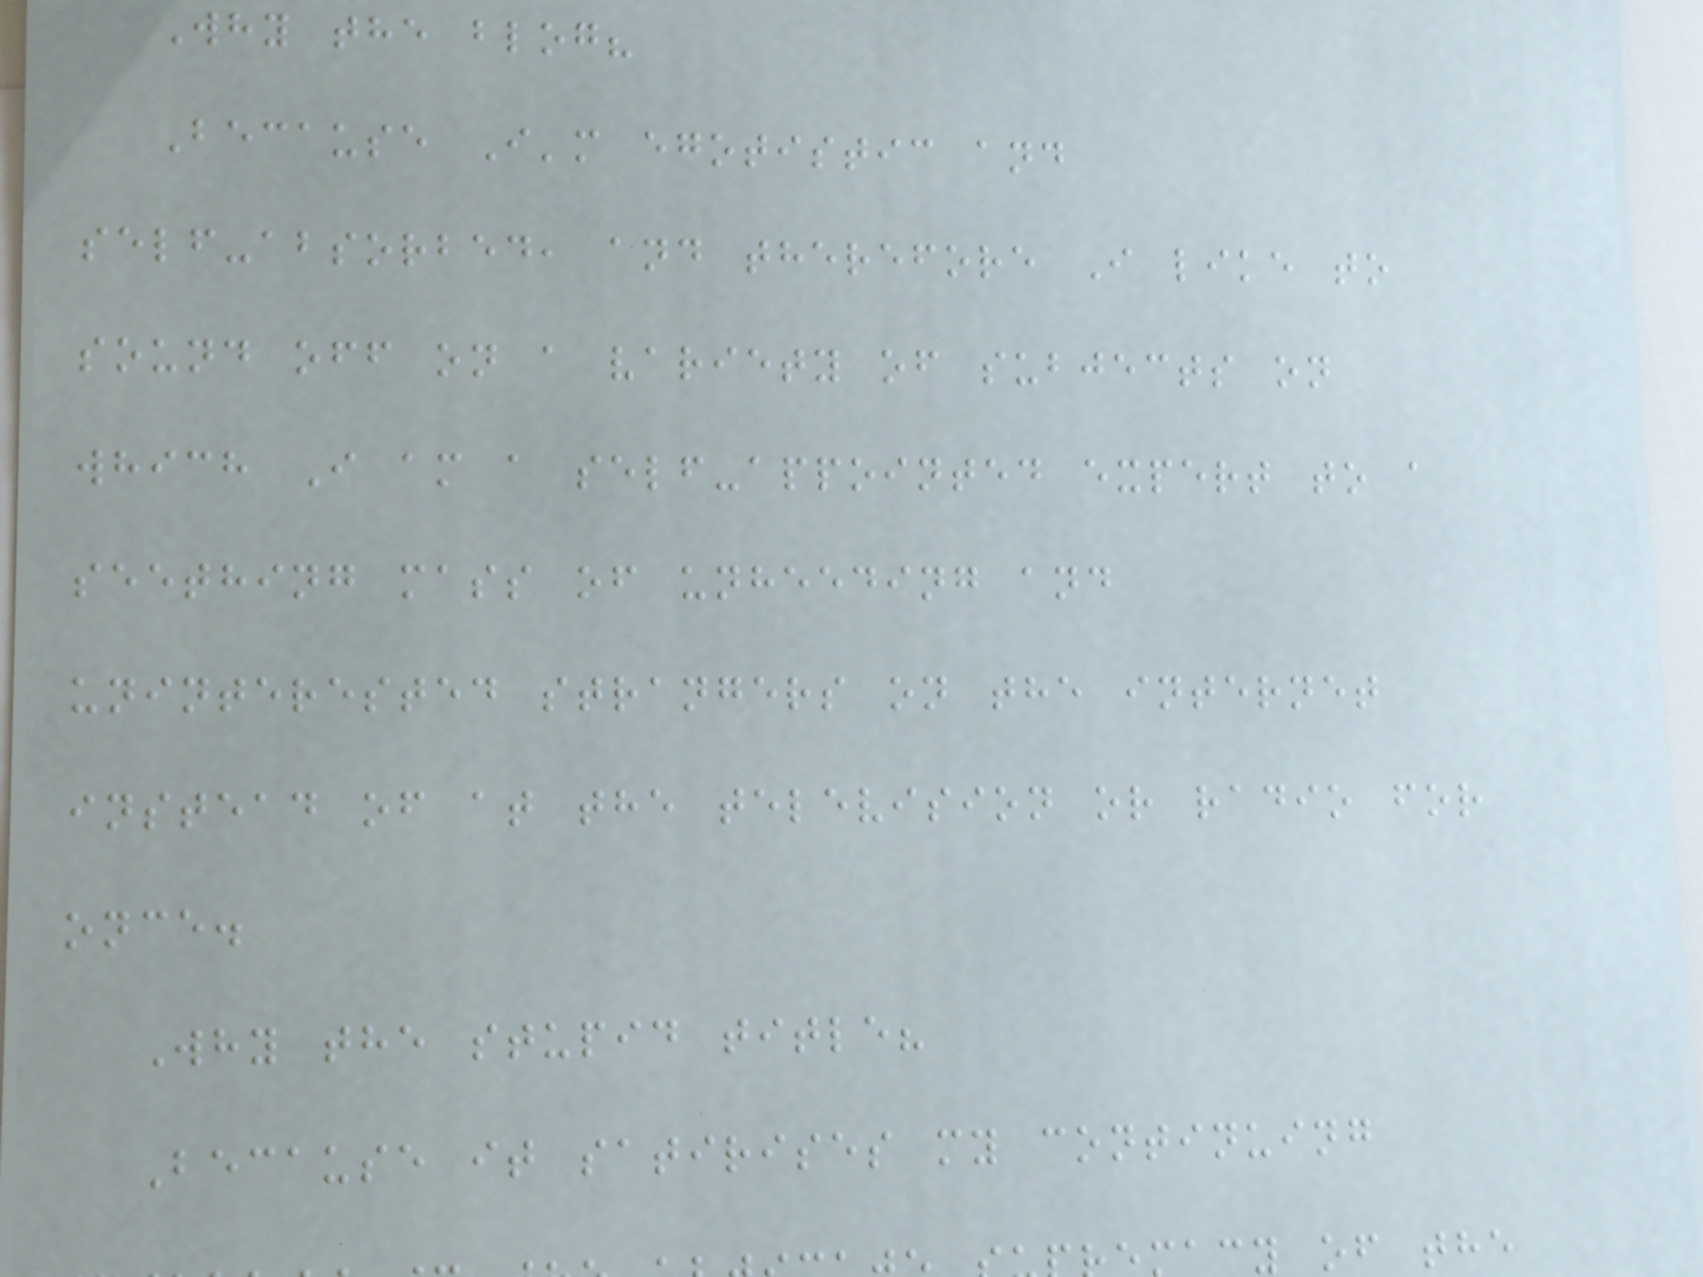Why the blog?
Because I'm egotistic and
self-absorbed, and therefore I like to
sound off on a variety of subjects on
which I am a self-appointed expert to a
seething mass of unheeding and
uninterested strangers on the internet
instead of at the television or radio for
once.
Why the stupid title?
Because it satirises my continuing
